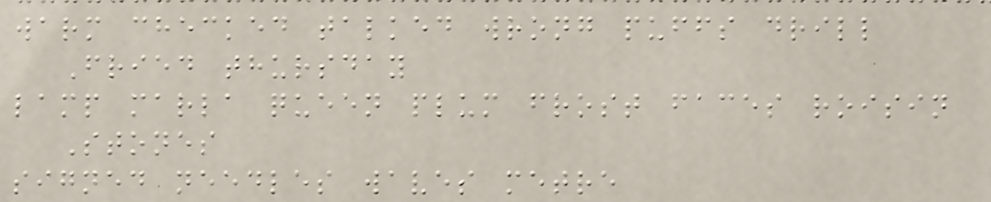warm checked talked wrong puffs drill
Fried thursday
lamp marla queen plum frost faces roisin
Stones
signed needles waves metre
